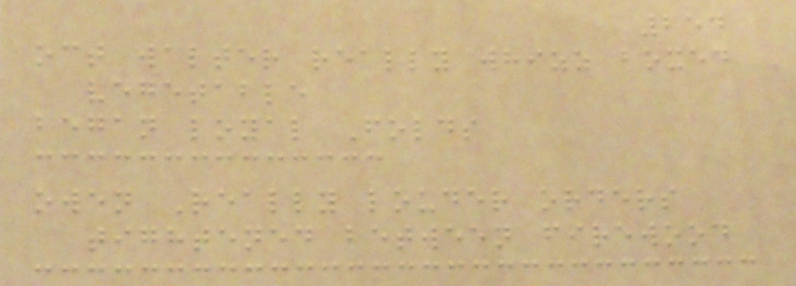254
oct walter really whizz boxed
vegetable
began loyal Folds
owen Really louder orders
tightened between firewood
